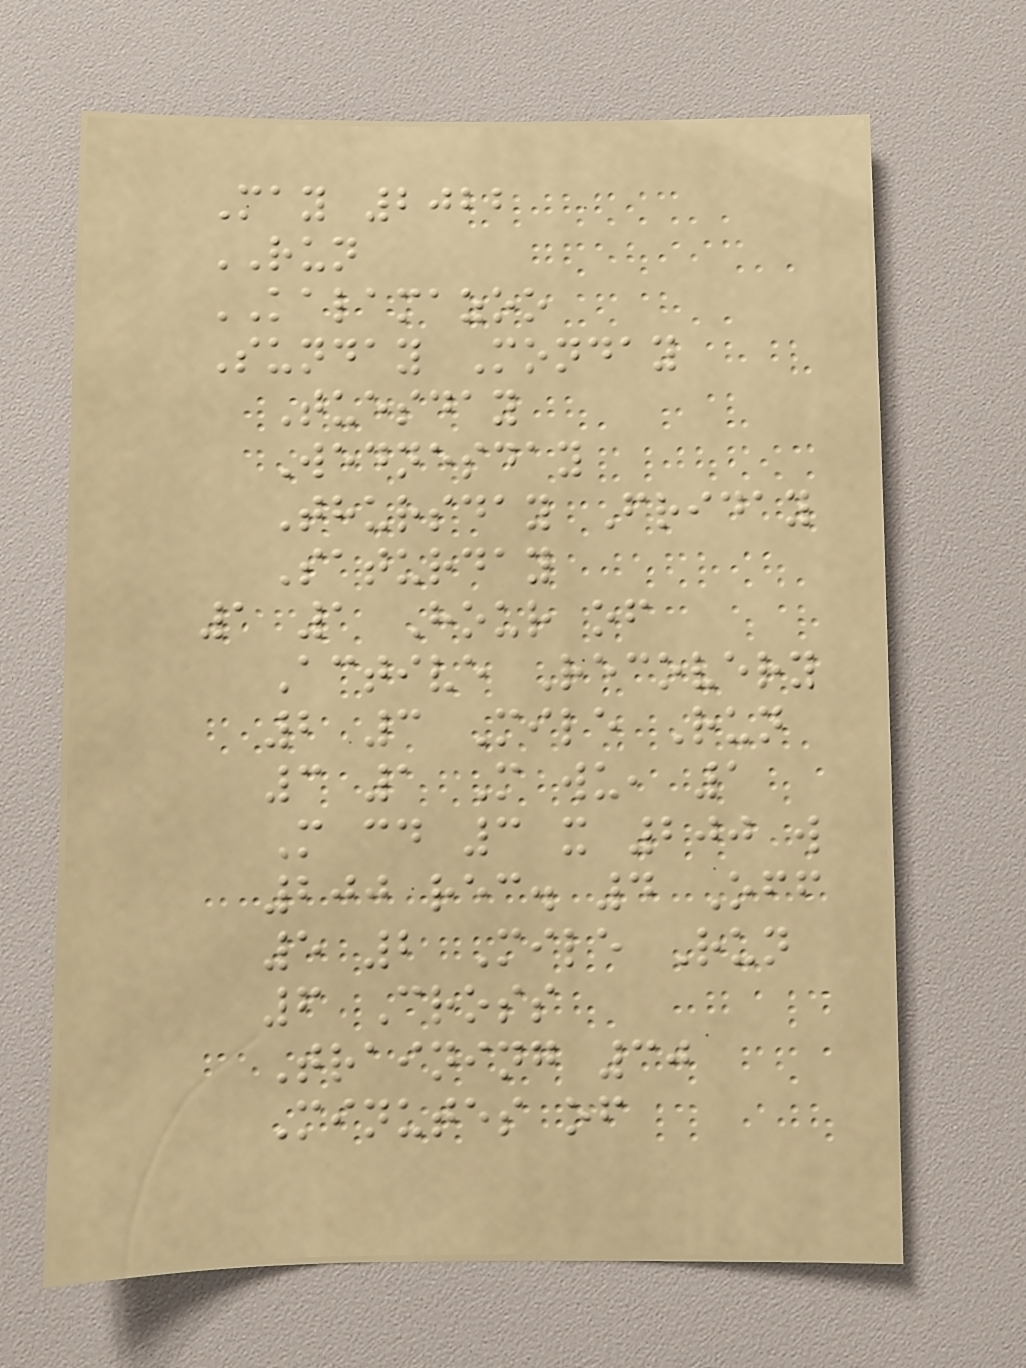May 2022
RUN
KALAMAZOO
Sunday Monday
Tuesday
Wednesday
Thursday Friday
Saturday
1 1 Hour of
Active Recovery
2 3 Mile Run
3 1 M wu, 1
M cd 3 x 200 w
200 rec. 4 Off
5 2 Mile Run
6 Cross
Training 30
Minutes of
